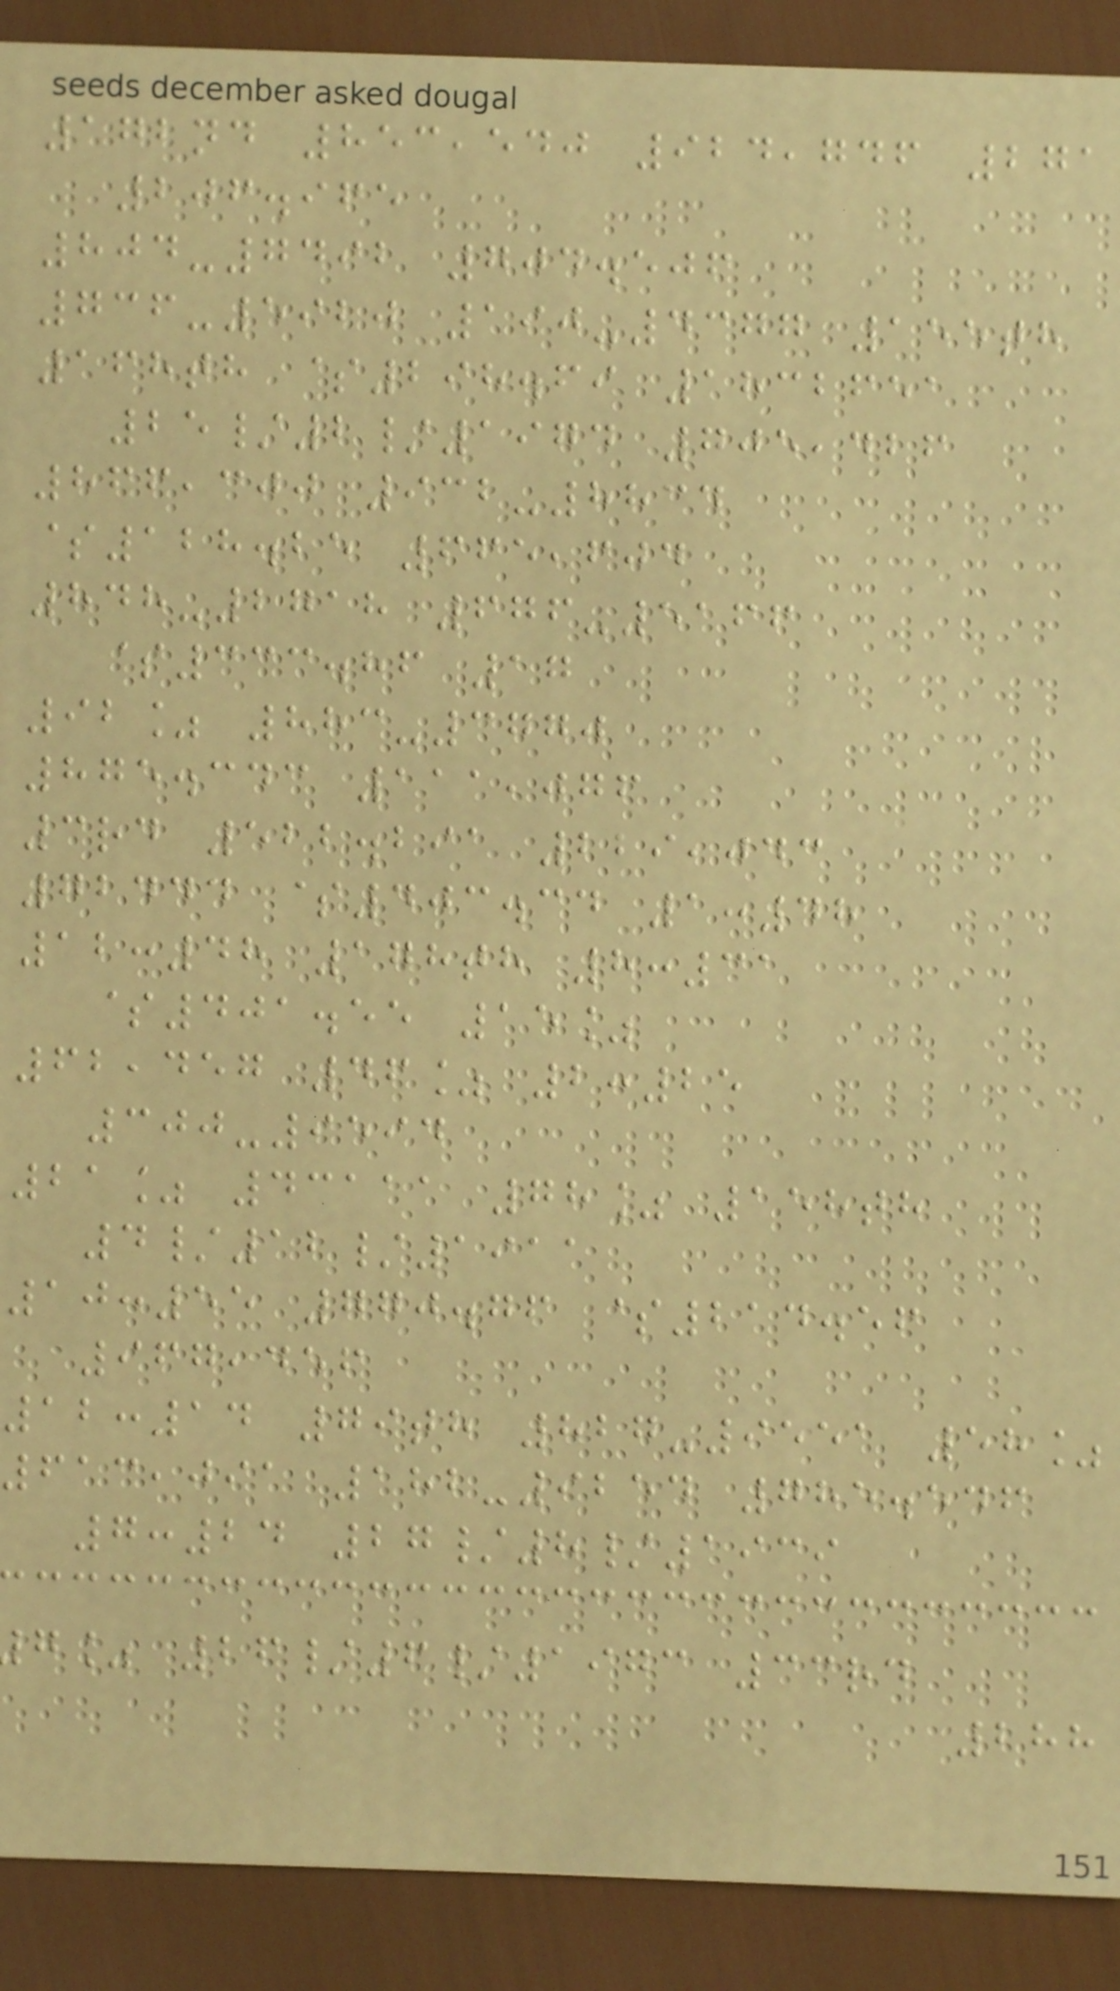172nd 853,540 924,746 271
206.965
804-7492 704.506
736-5920 190-4377 155th
168th $298.69 1832651
25/2/1974 705,426
866,300 932-8834
$128.25 665,604
848-2718 676-5166
$333.86 17
92% 883-3770
875.343 111,076
3rd 522.291 229,043
72444 $403.34 1:48
12:48 178th 8:31
$401.55 15%
62,457 46% 2:25
300-9594
21% 43111 78% 158th
4/12/1911
10:55 770.76 $214.56
967,456
12:14 79th 827-9551 58%
613,091 182-9254 785.546
7:24 27/8/1939
g% 26/6/1973 33rd
288
